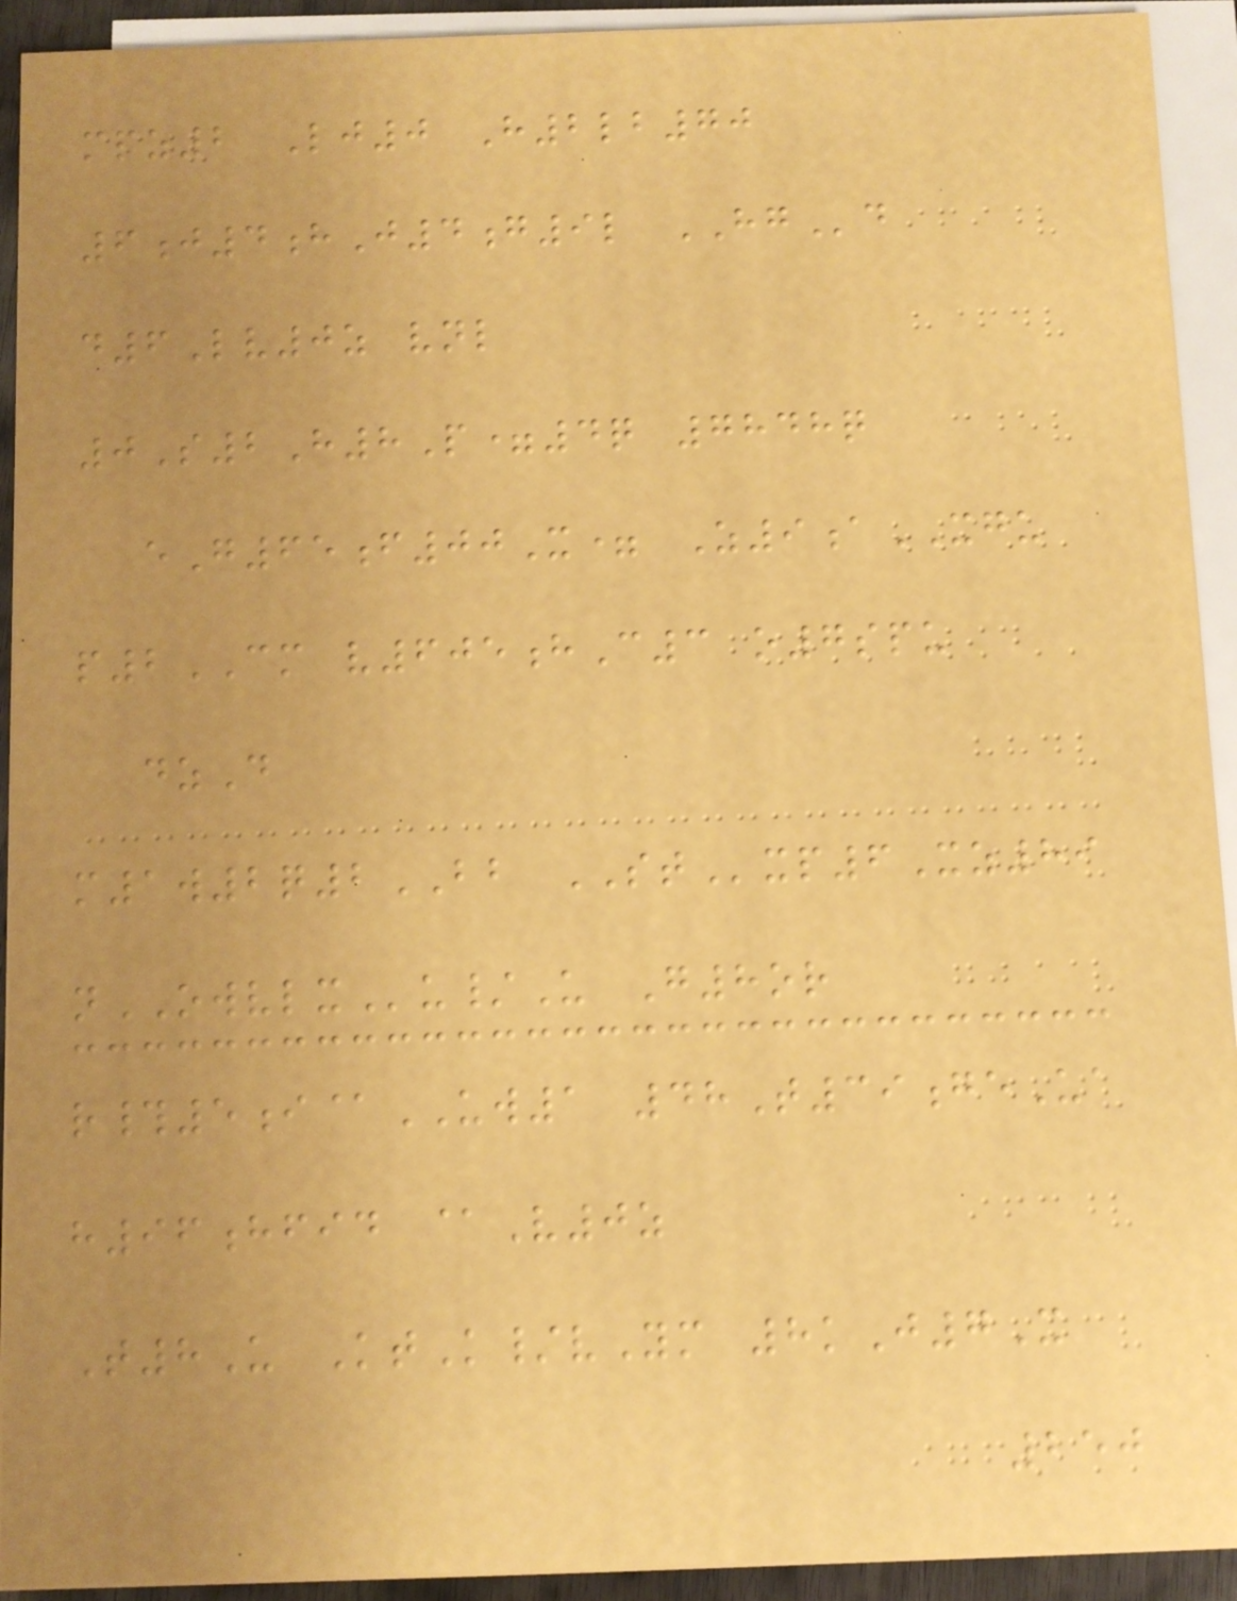mpz2 Lj0 H2lb70
6j4hJ4g9l HGd
d6Lv0z vnl
0S2H8P=4q 7848q
eG65f00X= Z9aXGU
p2CM v605hC3 o7spu
dzD
m1w2q2BB STxp6Xz89
nOWVLXu/U G8or
r#5i@UW1 48T39geUa
h96hfid @V0z
T8U KtK/vYm 8kJ7X
250
